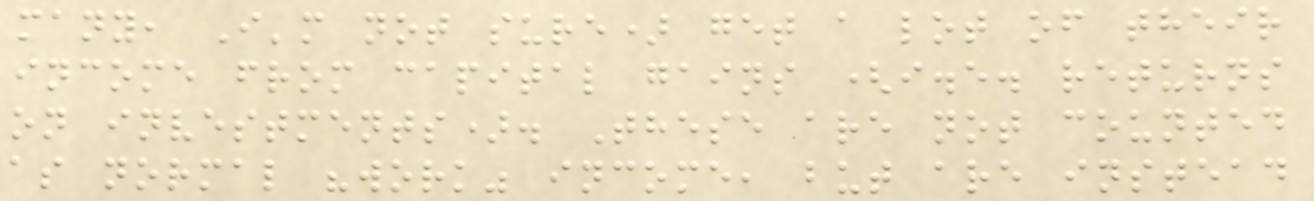many, I'm not sure) get a lot of their
income from capital gains (i.e. returns
on investments). These are not counted
as normal "work" income, but are instead
